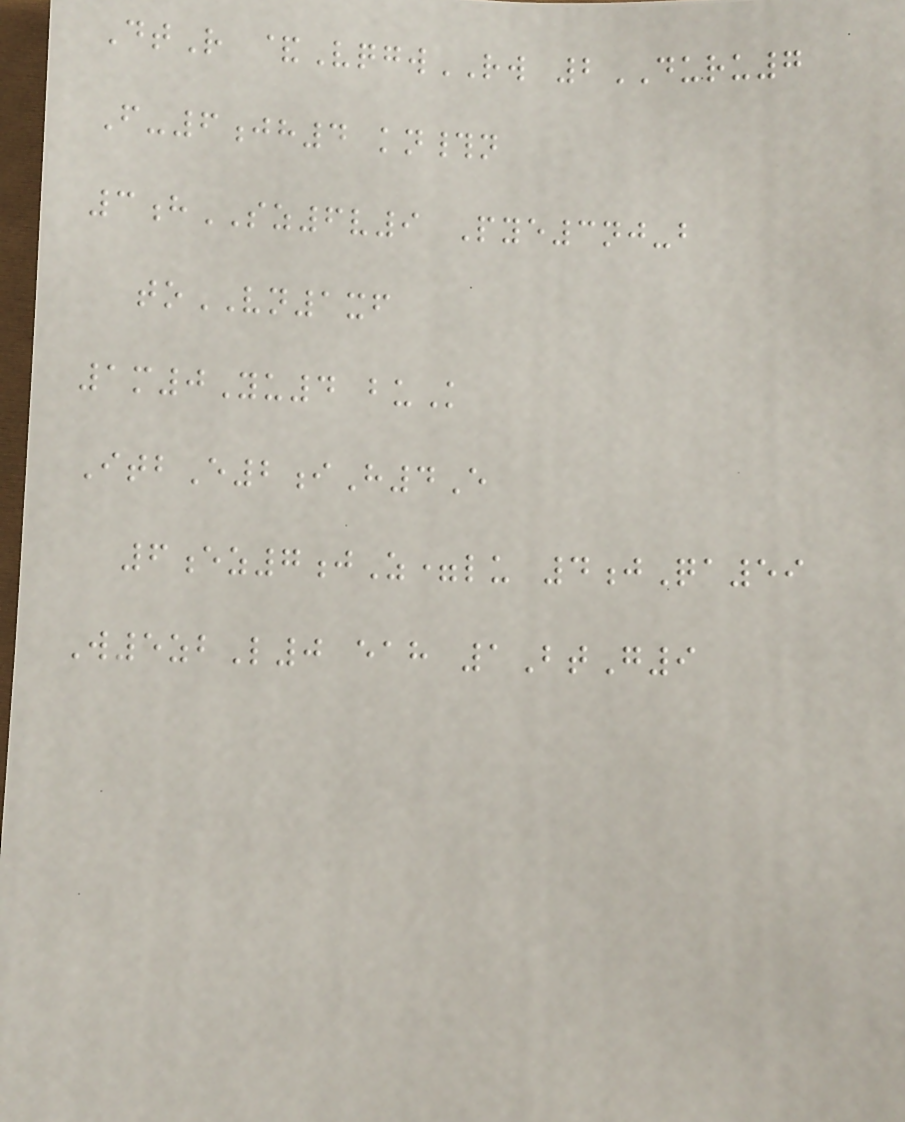DtR &VqgwRW 2DURU7
F-6jh4 kn#n
3hSZ6v9 Pye3nj-b
toVN1xf
1m0Yu4 buK
ItbE2iH4E
6ez7jZ=lu 4jQa59
W5zbL0 eah 1BtG9
